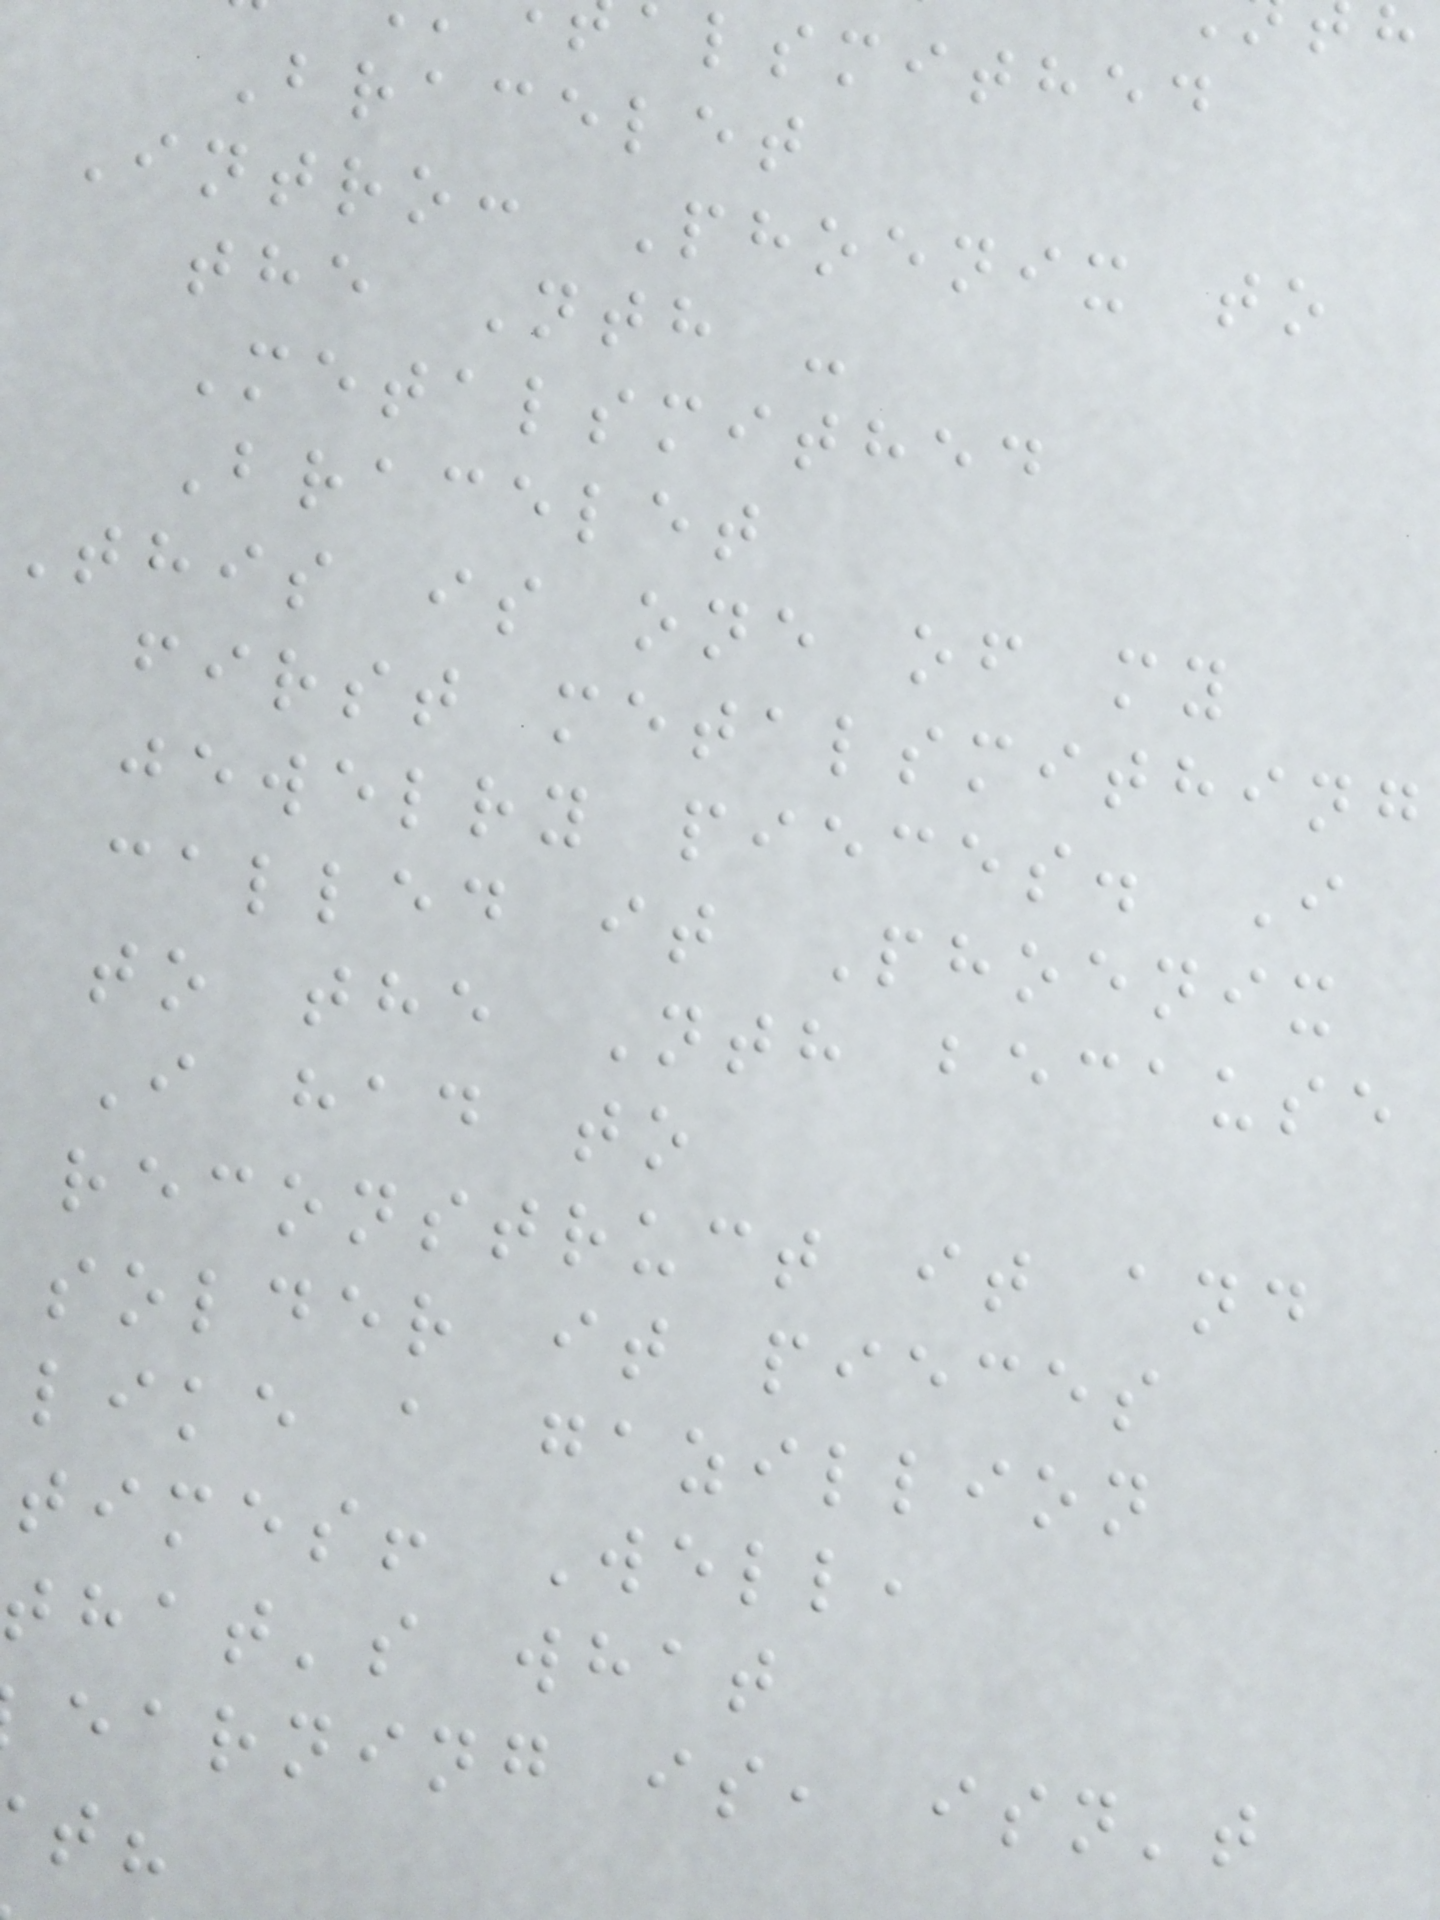lsmithed
Bracelet
Intro: Phoenix to
the Nth -
Metalsmithed
Bracelet
This is one of my
first metalsmithing
jewelry pieces. I
called it Phoenix
to the Nth because
I had to
reconstruct it and
solder it pieces
like a gazillion
times! Well,
that's what
earning is, isn't
